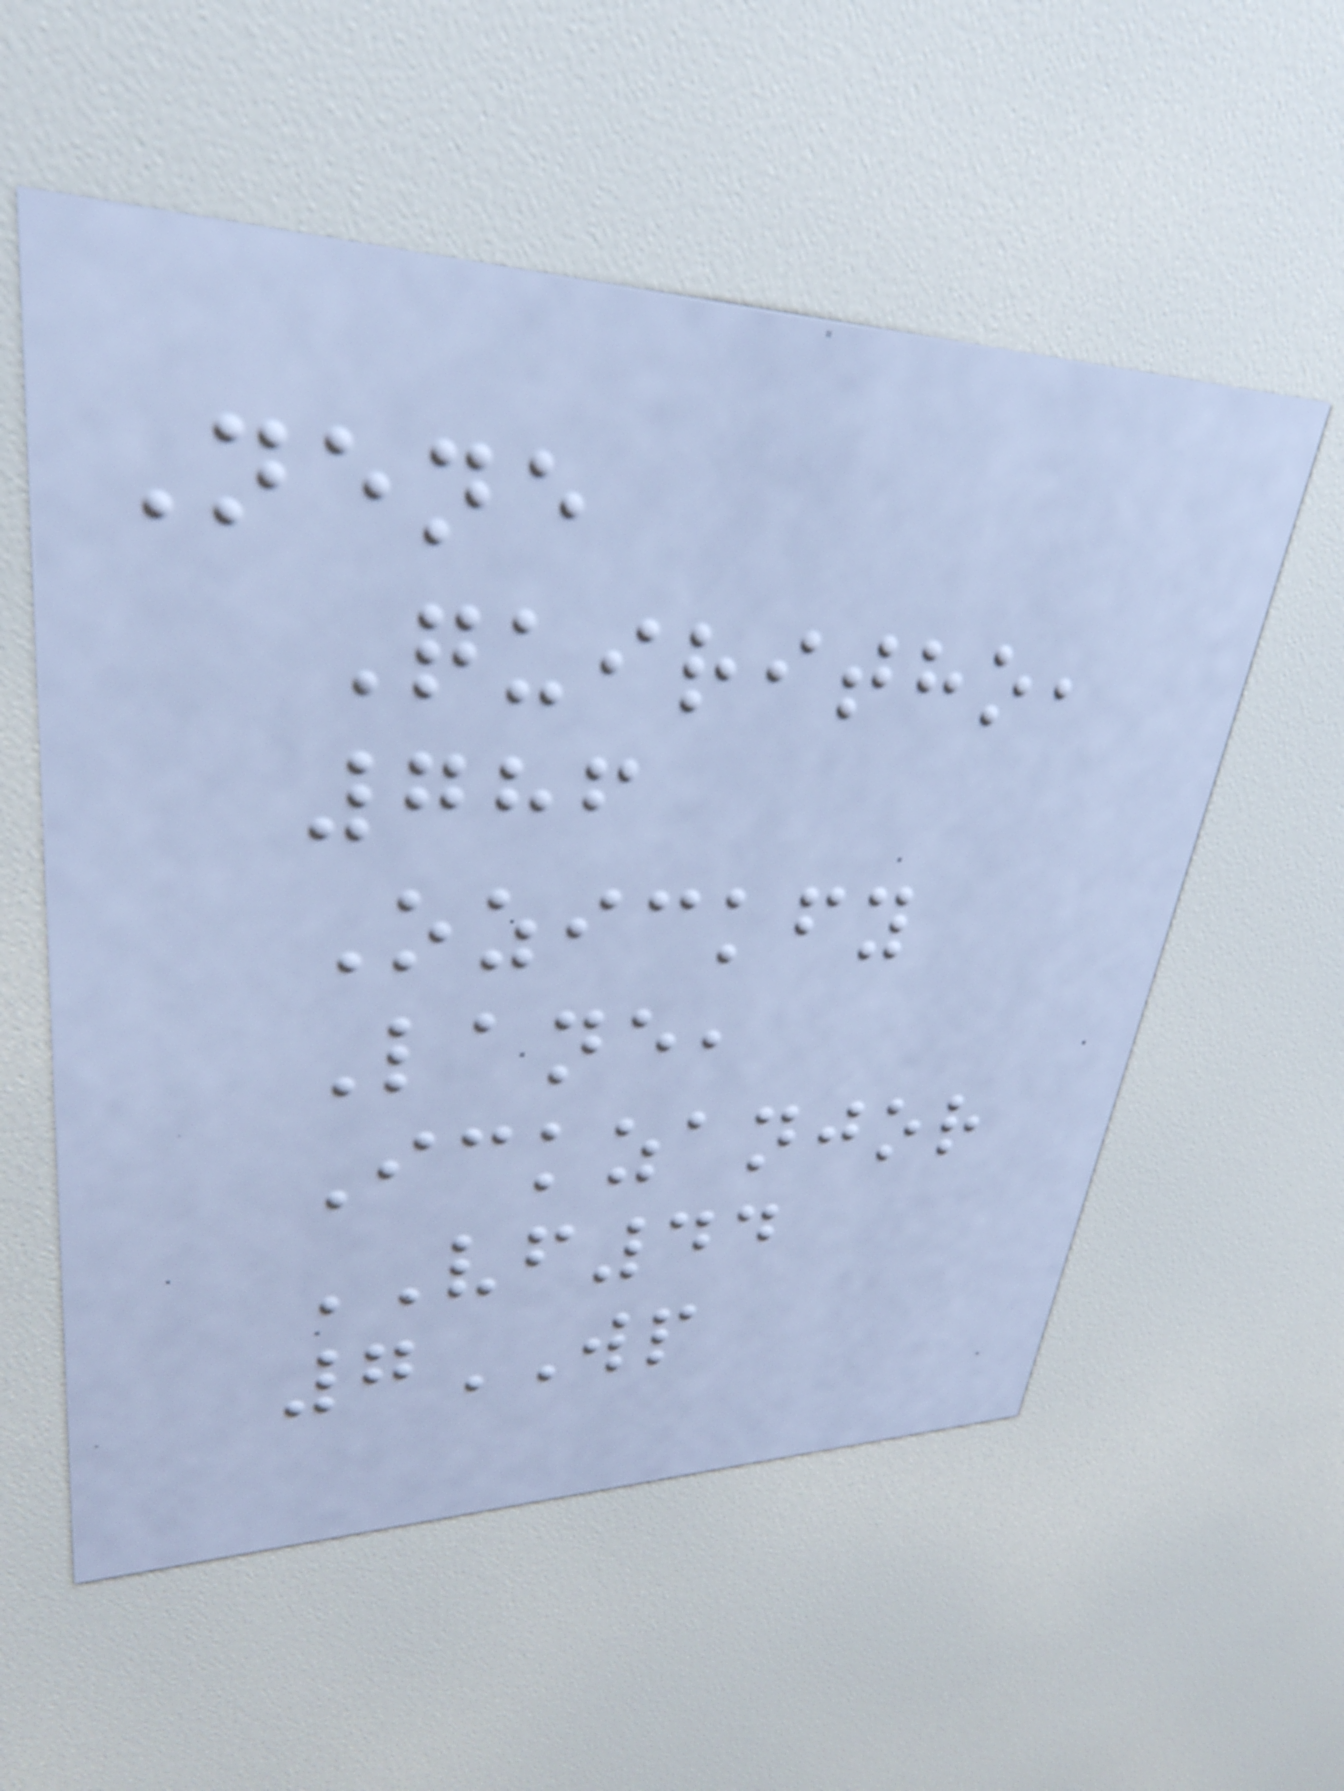Nene
Quiritho,
786
Ozickfy
Lane,
Ickzanjor
VF44
7WP
